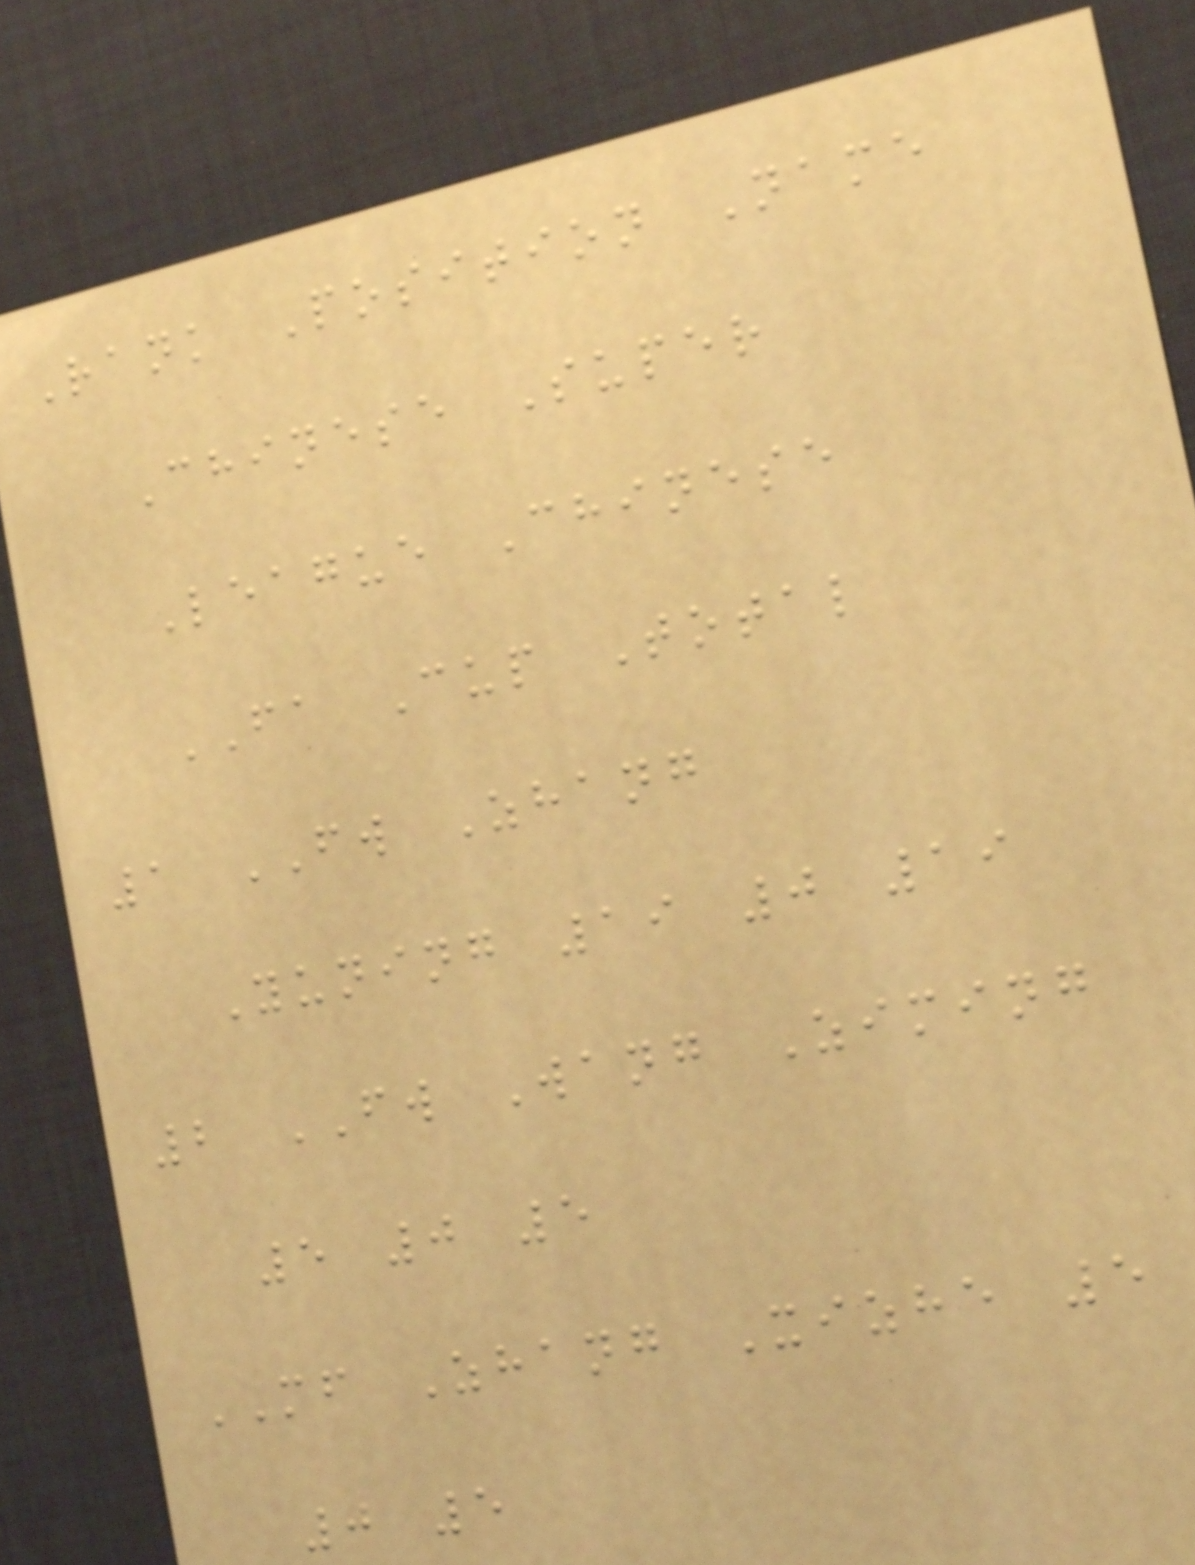Rank Position Name
Chinese Super
League Chinese
FA Cup Total
1 FW Zhang
Yuning 19 0 19
2 FW Wang Ziming
5 0 5
MF Zhang Xizhe 5
0 5
